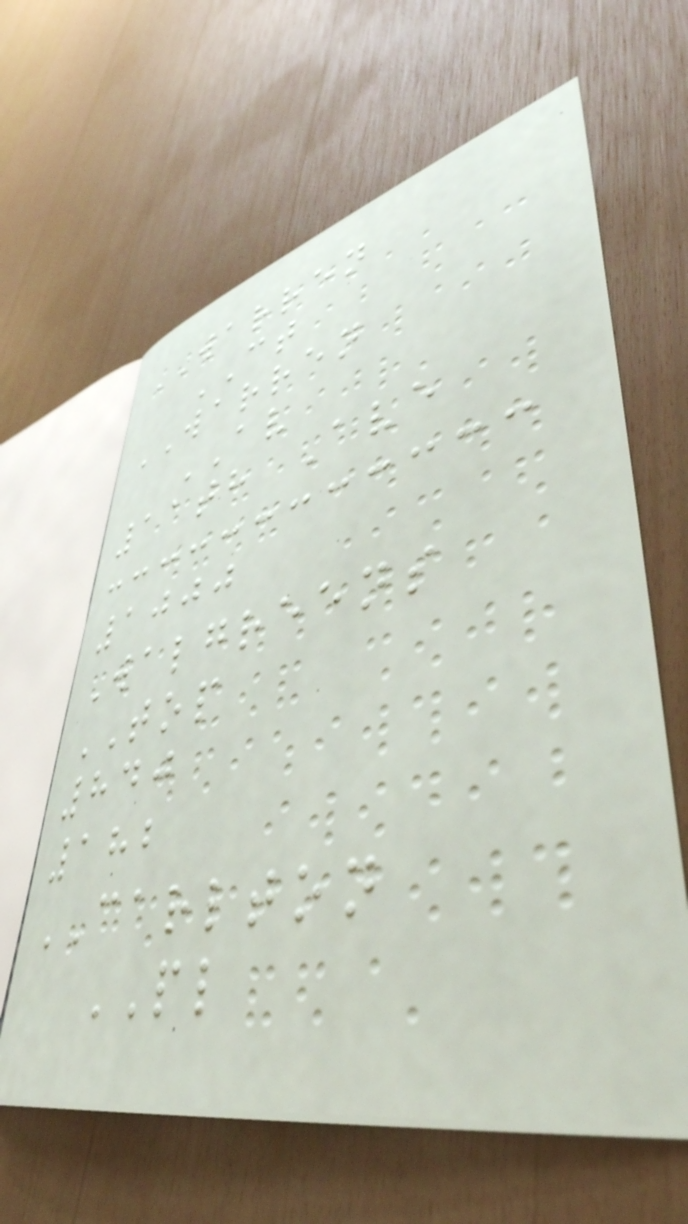WARREN
CT
WARREN
AV
11th Ave
1000
Walgreens
TOP
840
182
CARLTON
PL
